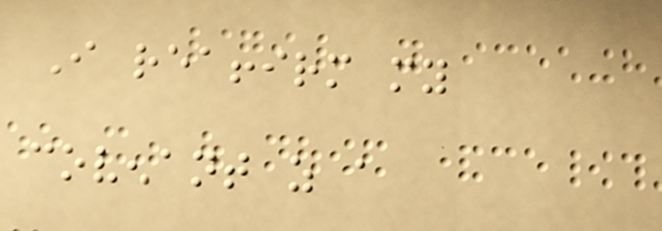I reaffirm my
covenant as a
